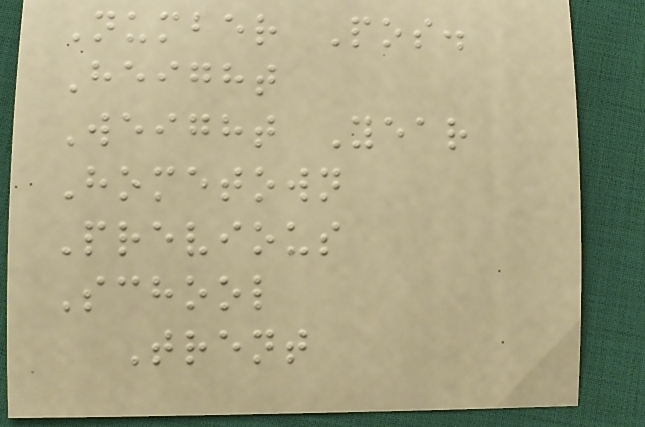Number Pos.
Height
Weight Year
Hometown
Previous
School
Trent
